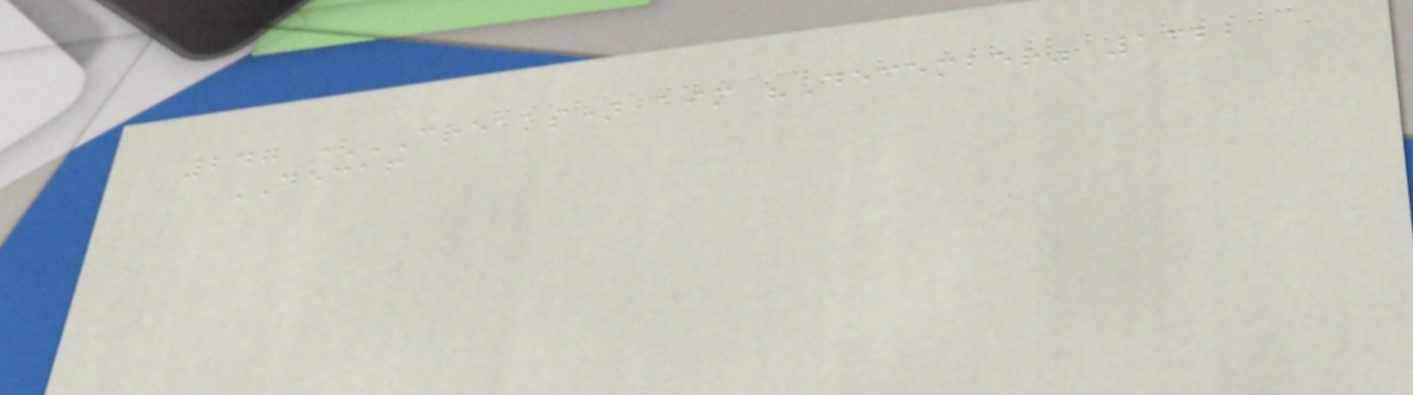247 (CREAKS) aim "December" 1322
DECAF
